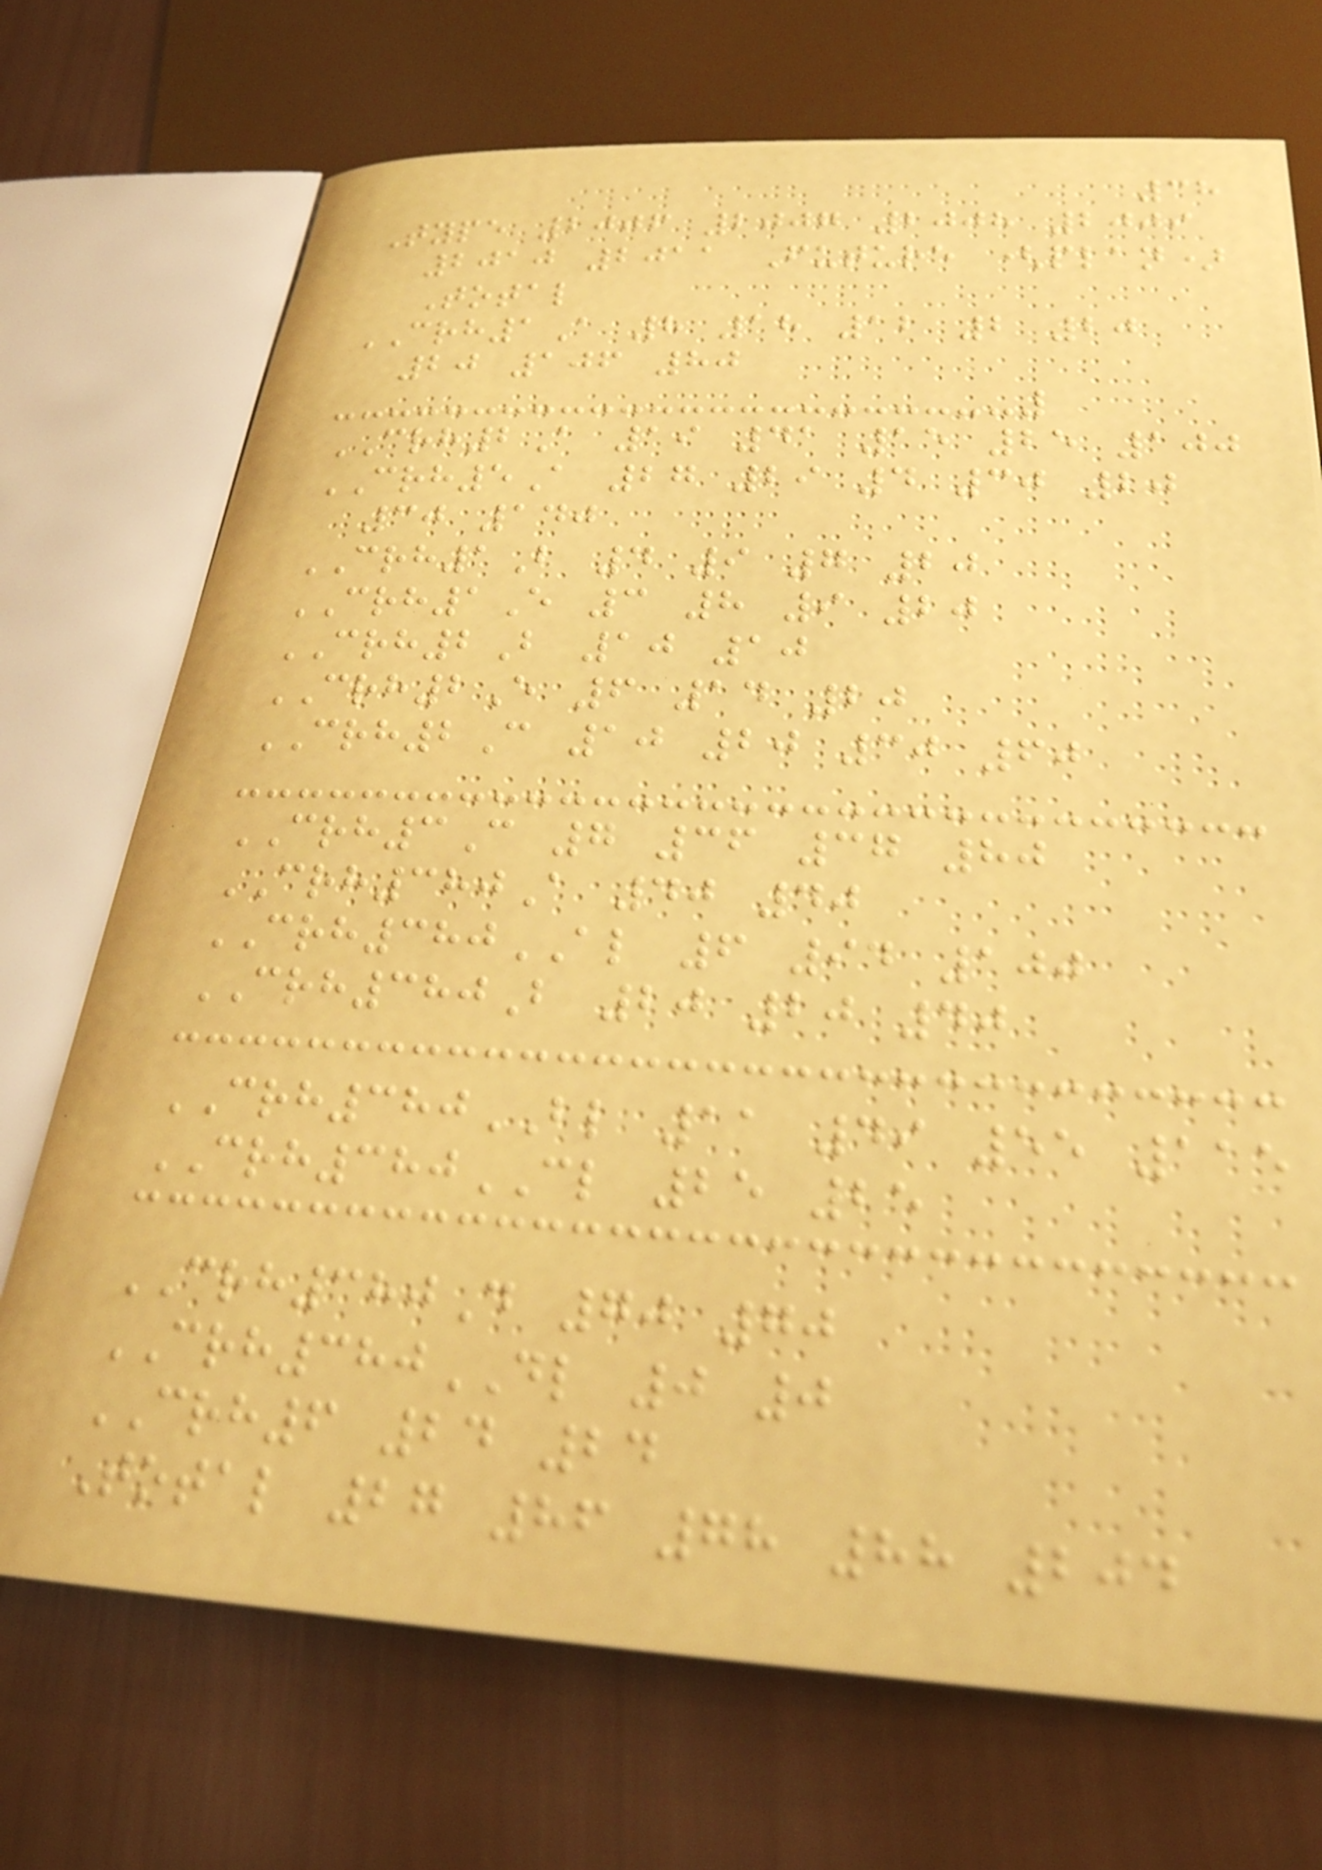38
Type 2006 2007 2008 2009
2010 2011 Future (plan)
Total
CRH1A 8 18 12 2 20
20 106 80
CRH2A 19 41 15 25 100
CRH5A 27 29 4 30 20
30 140
CRH1B 4 9 7 20
CRH1E 3 8 9 20
CRH2B 10 10
CRH2E 6 14 20
CRH2C 10 20 30 60
CRH3C 7 36 37 80
CRH380A 40 40
CRH380AL 6 94 100
CRH380B 20 20 40
CRH380BL 11 49 55 115
CRH380CL 25 25
CRH380D 70 70
CRH380DL 0 0
CRH6 24 24
Total 27 86 78 88 204
